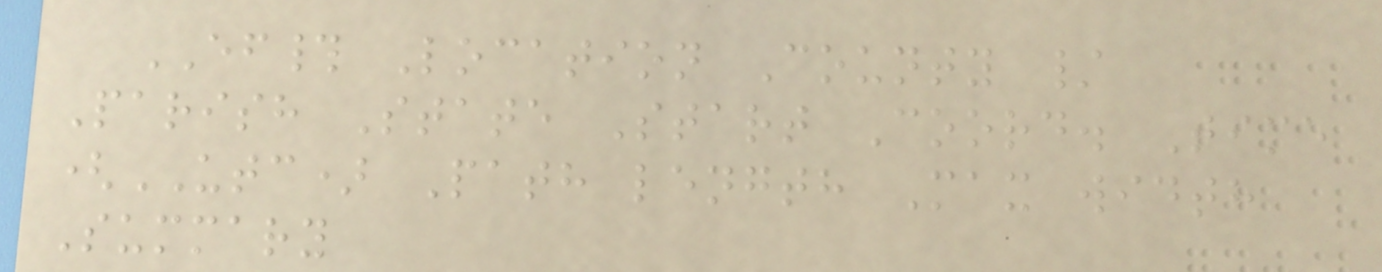EF# Location County /
Parish State Start Coord. Time
(UTC) Path length Max width
Summary
